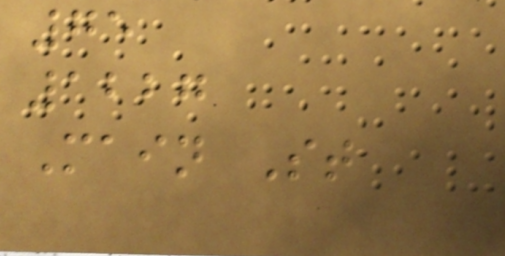75
1227
Main St
